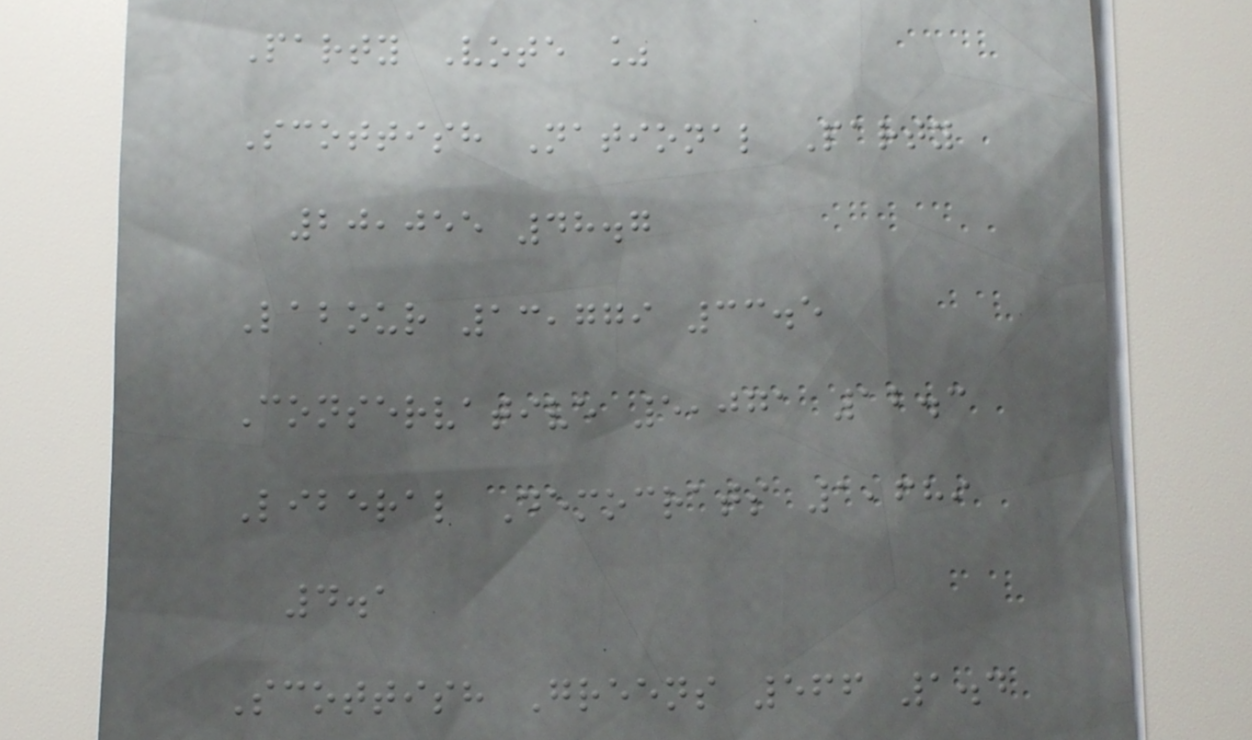Party Vote %
Scottish National Party
20,055 48.7
Labour 13,779 33.5
Conservative 5,071 12.3
Liberal Democrats 1,689
4.1
Scottish Greens 566 1.4
